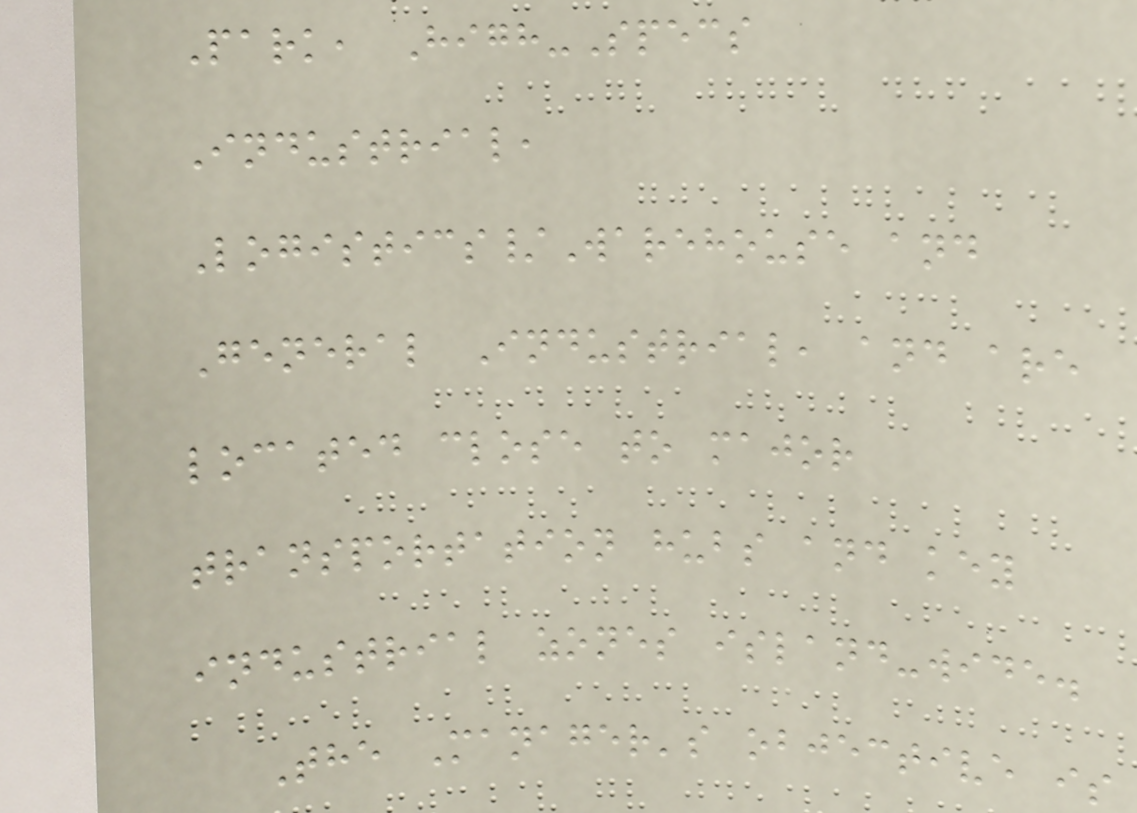Park, High-Specs
Industrial,
Logistics/Warehouse and
General Industrial, and are
located close to major
transportation hubs and key
industrial zones island-wide.
The Manager's objective is
